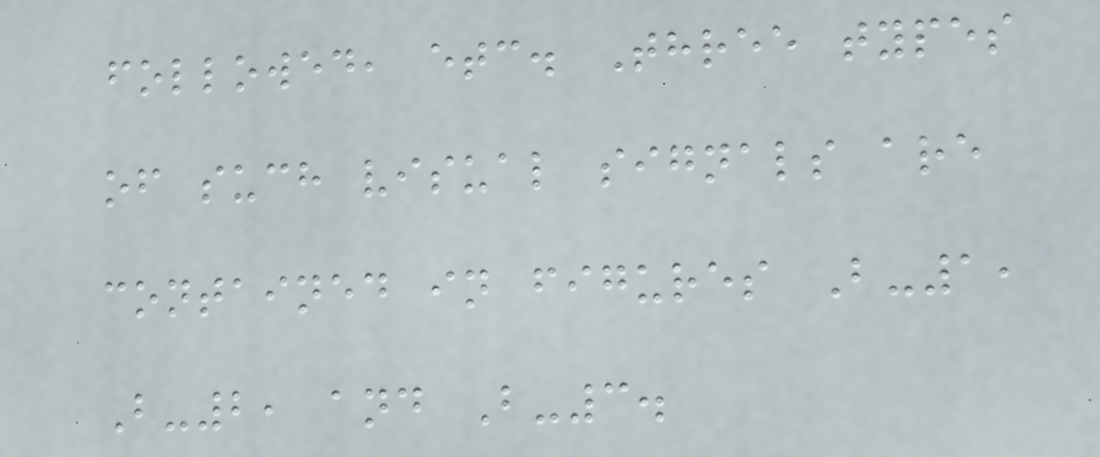followed, etc. Three types
of such visual signals are
contained in figures B-1,
B-2, and B-3.
